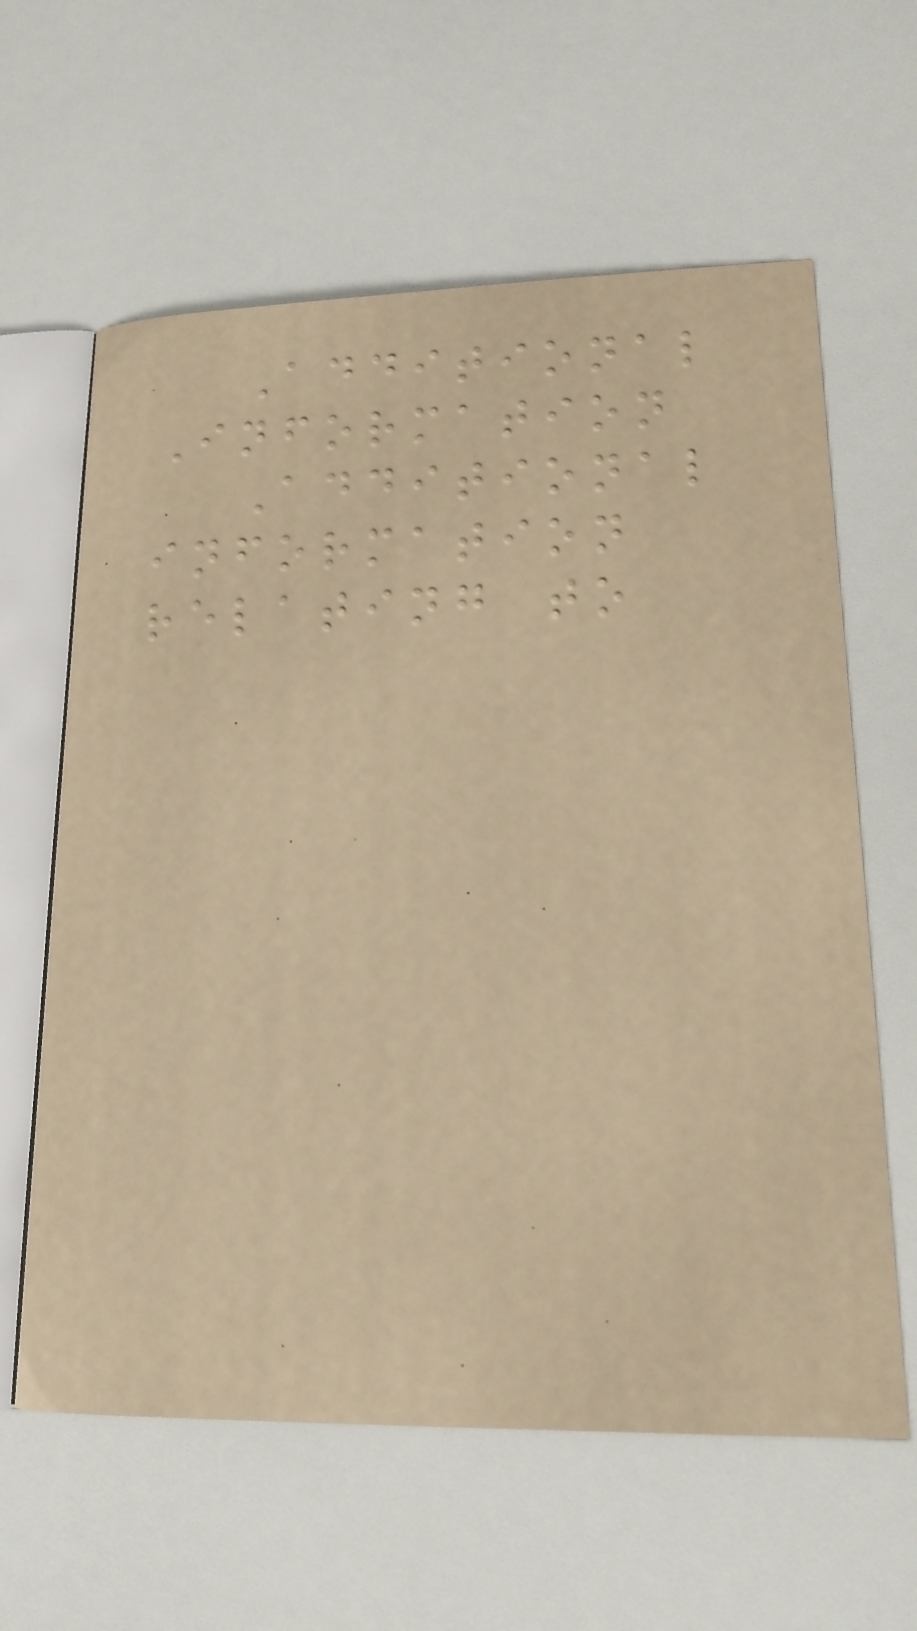Additional
Information
Additional
information
relating to
